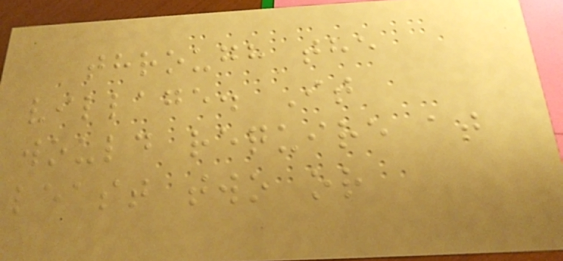through the
village. It
would require at
least two or
